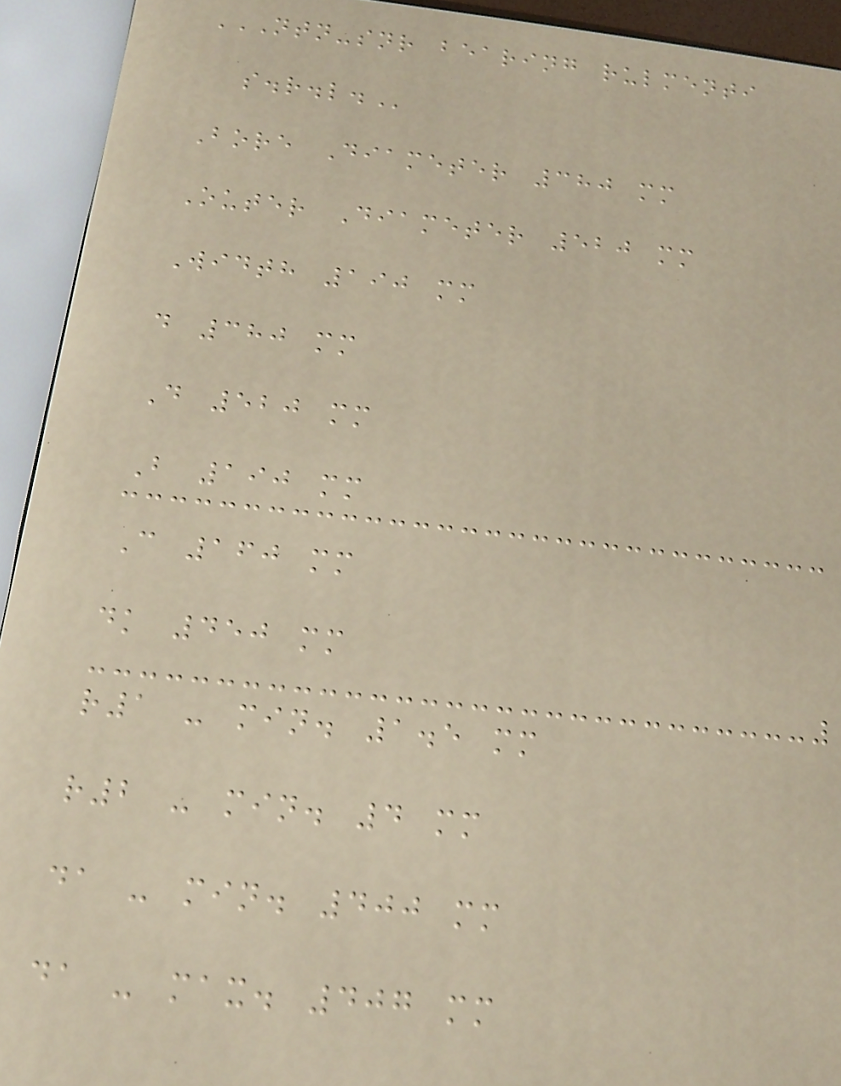NTN-SNR BEARING RULMENTI
S.R.L.
Bore Diameter 380 mm
Outer Diameter 520 mm
Width 190 mm
d 380 mm
D 520 mm
B 190 mm
C 160 mm
dk 450 mm
r1 - min. 1.5 mm
r2 - min. 4 mm
da - min. 400 mm
da - max. 407 mm
